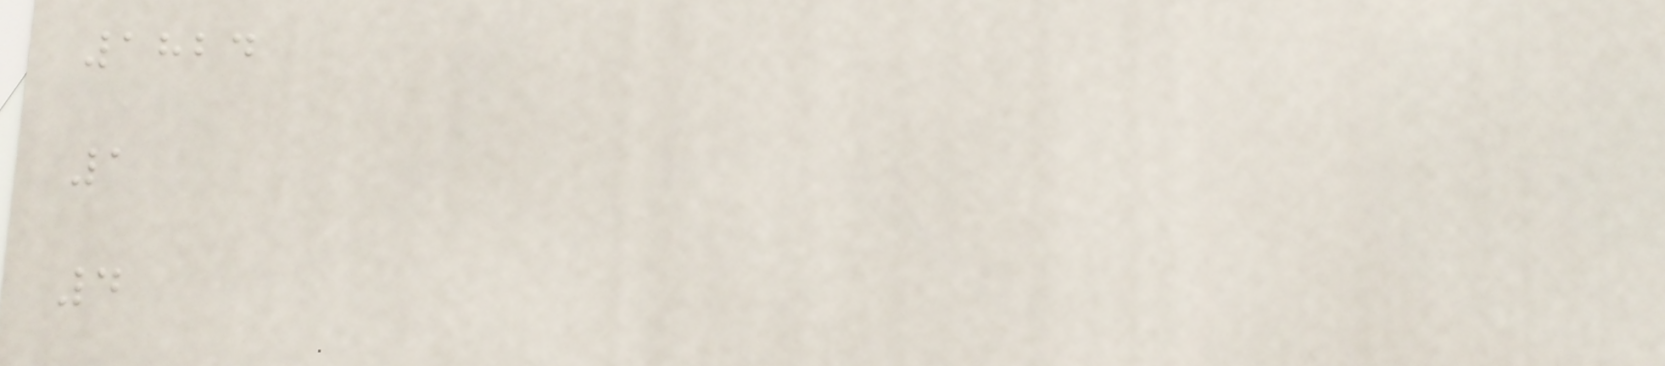1824
1
4
